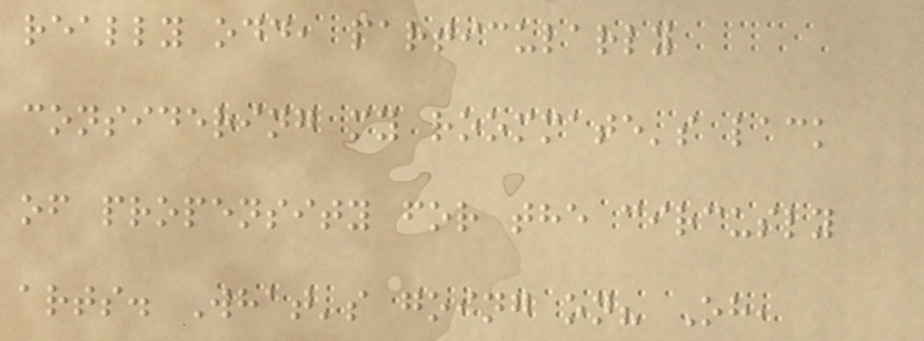really odd, particularly
considering my roommate's lack
of propensity for the circusly
arts. What's going on? Oh,
